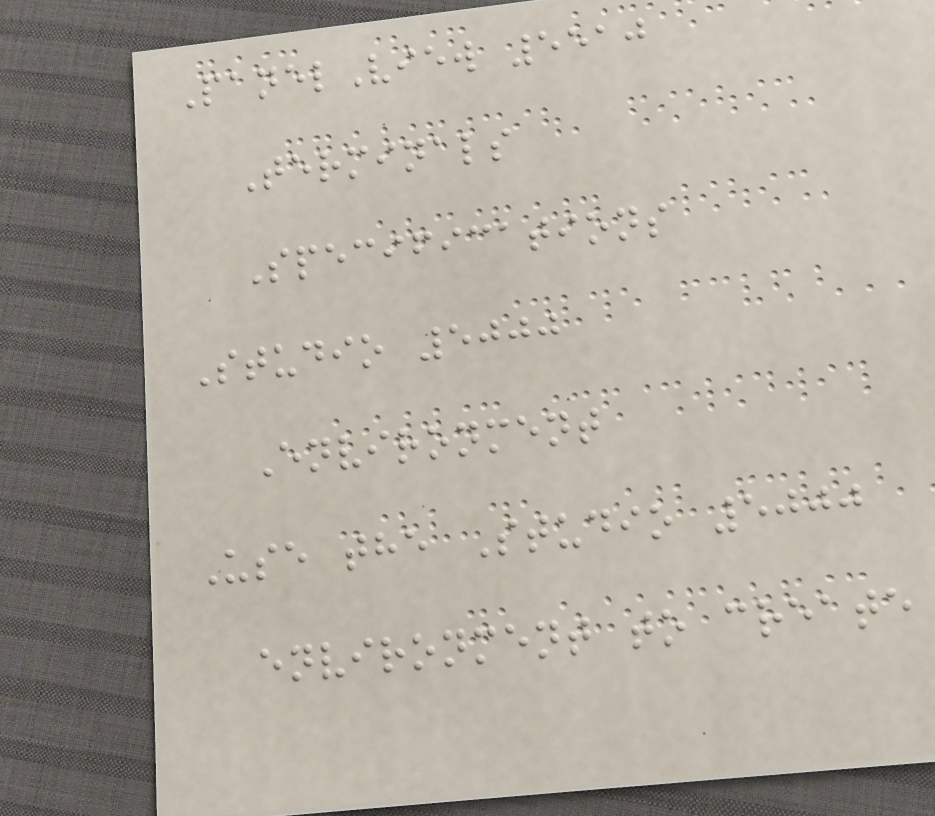PanelView 5510
Terminals
Specifications
Studio 5000
Environment
Use the Studio 5000
environment to create
